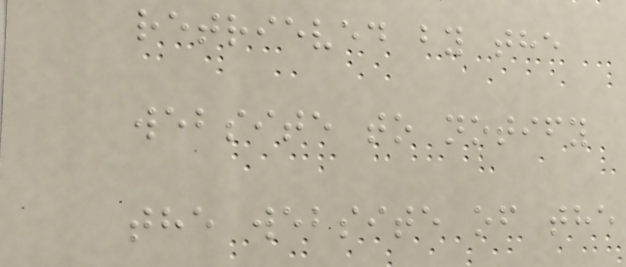retrieved by the
website to notify
the website of the
